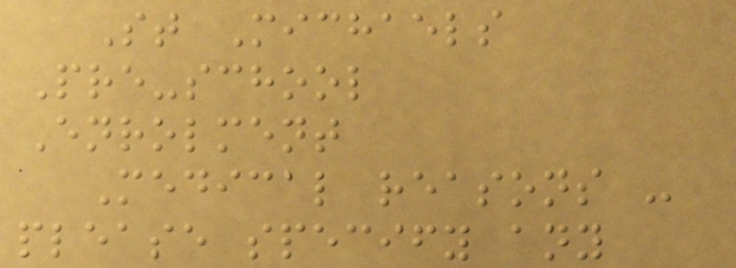St Michaels
Pre-school
Enrolment
Medical reasons -
please specify any
